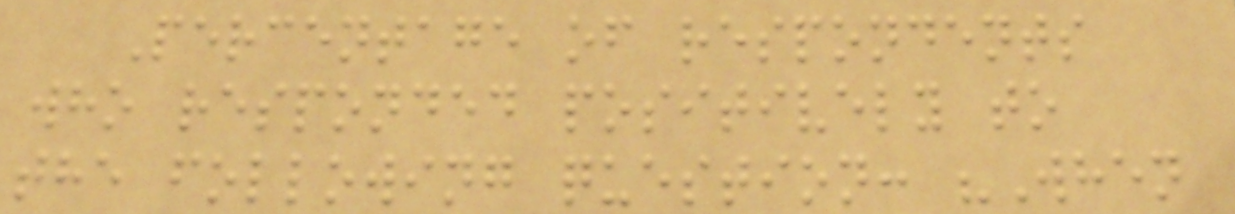Percentage of respondents
who responded positively to
the following question: "When
